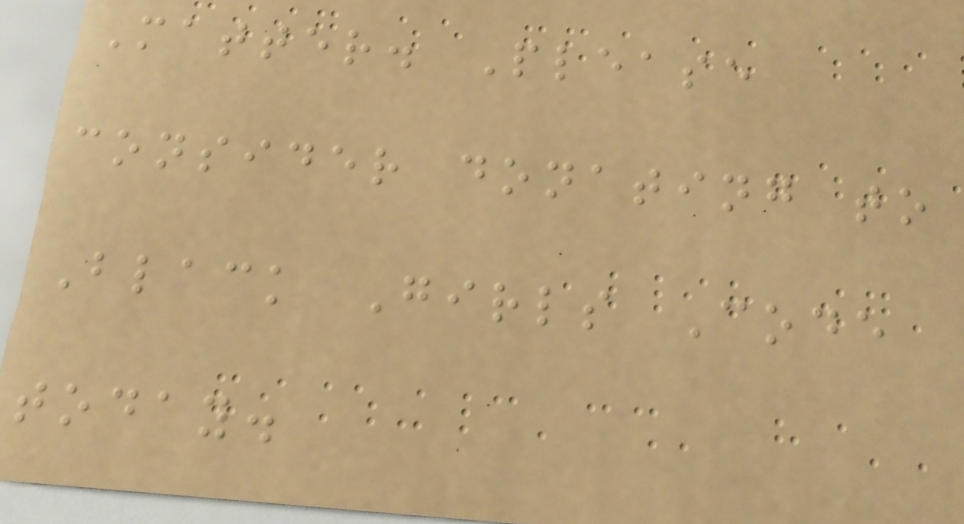Matter. Please
consider donating to
Black Girls Code
today.
